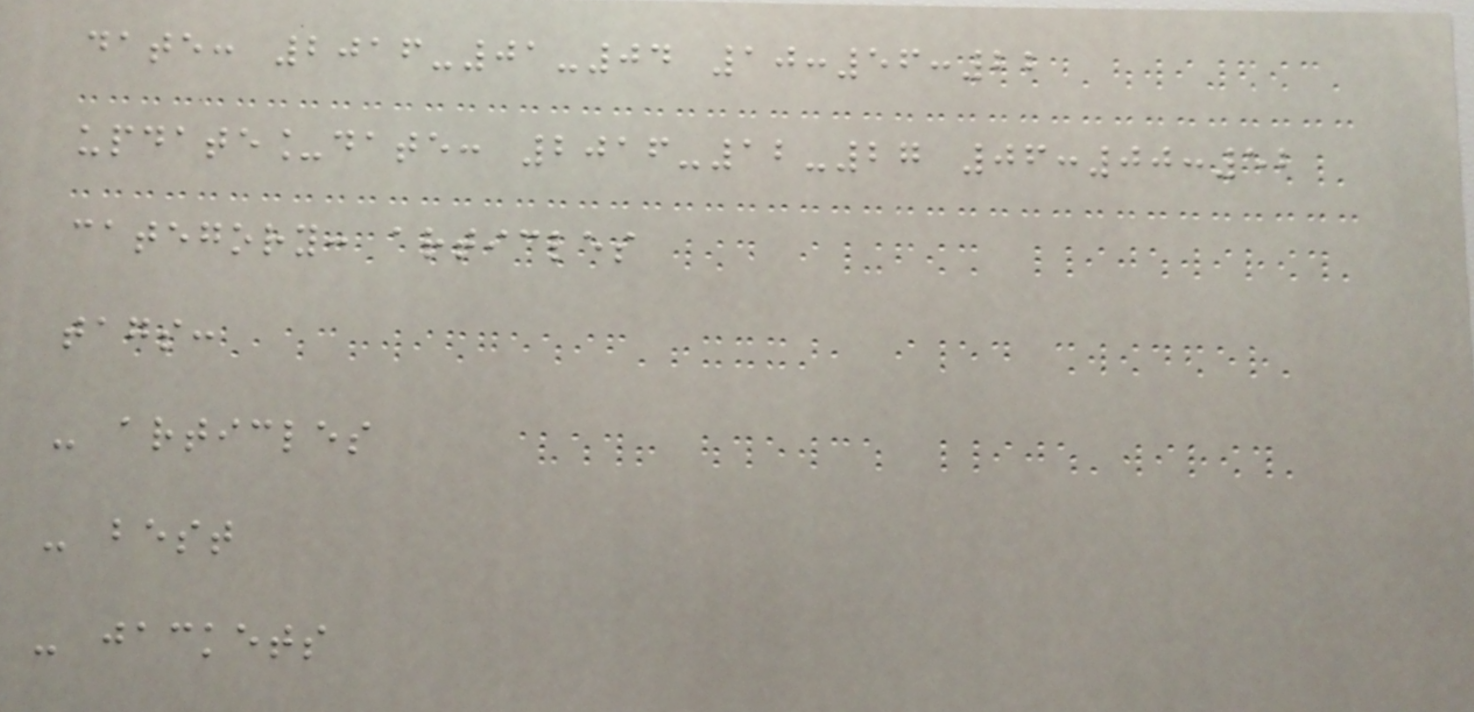date: 2016-01-04 10:56:22
update_date: 2016-12-27 06:00:52
category: articles
tags:
- articles
- best
- jackets
